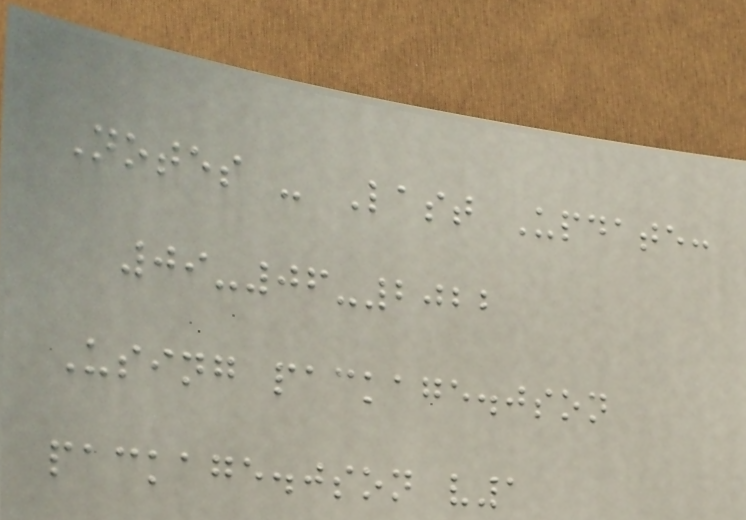Notes - Last Update:
09-06-2022
Using package.json
package.json v1
